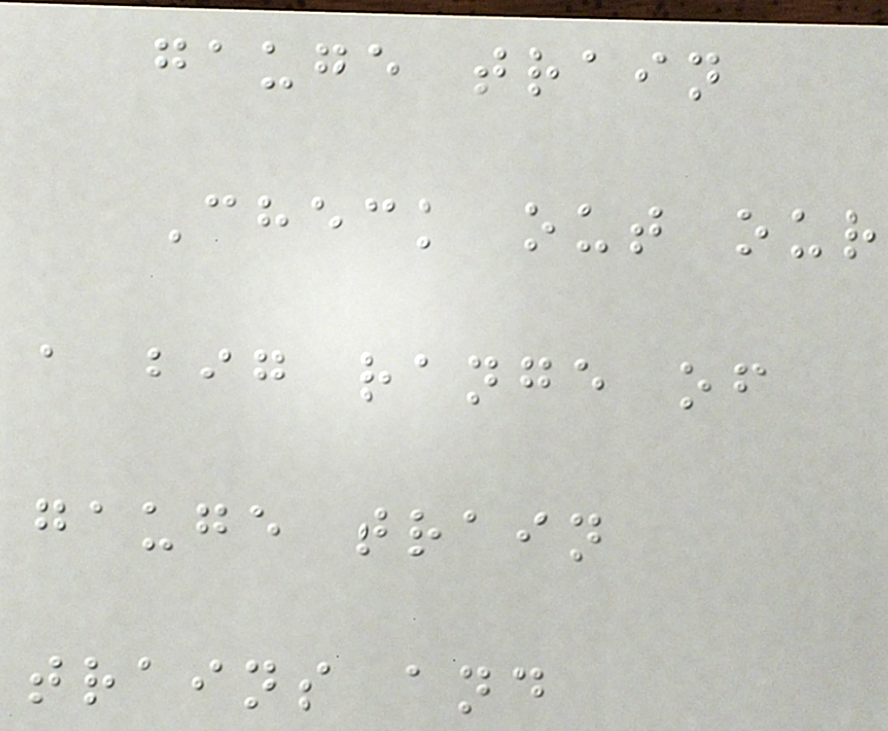gauge train
Check out our
a big range of
gauge train
trains and
